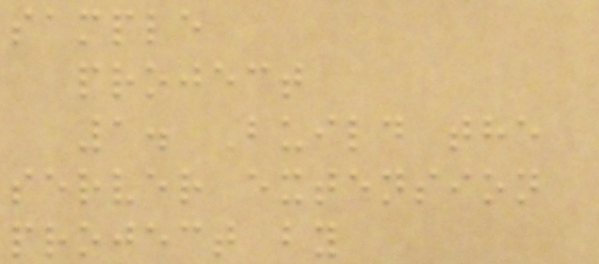sample
project
1. Build the
server extension
project by
